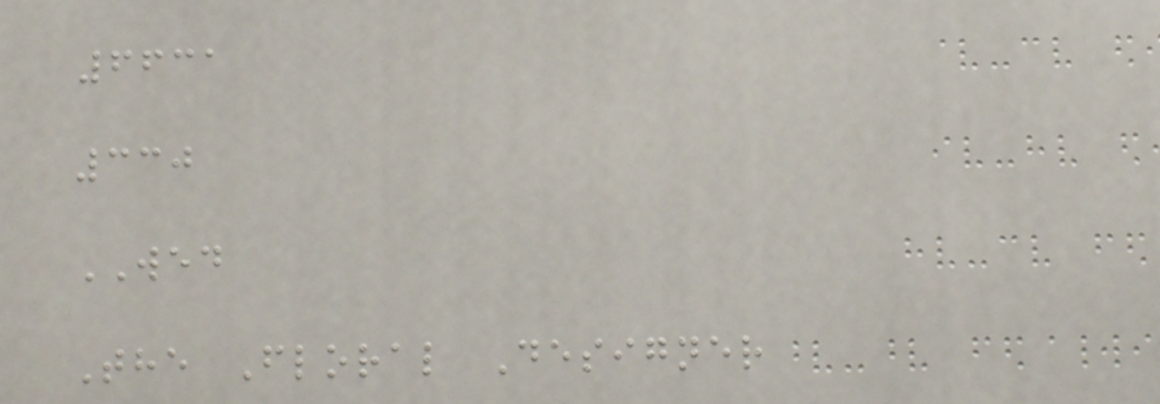6631
330
WED
The Floral Designer
